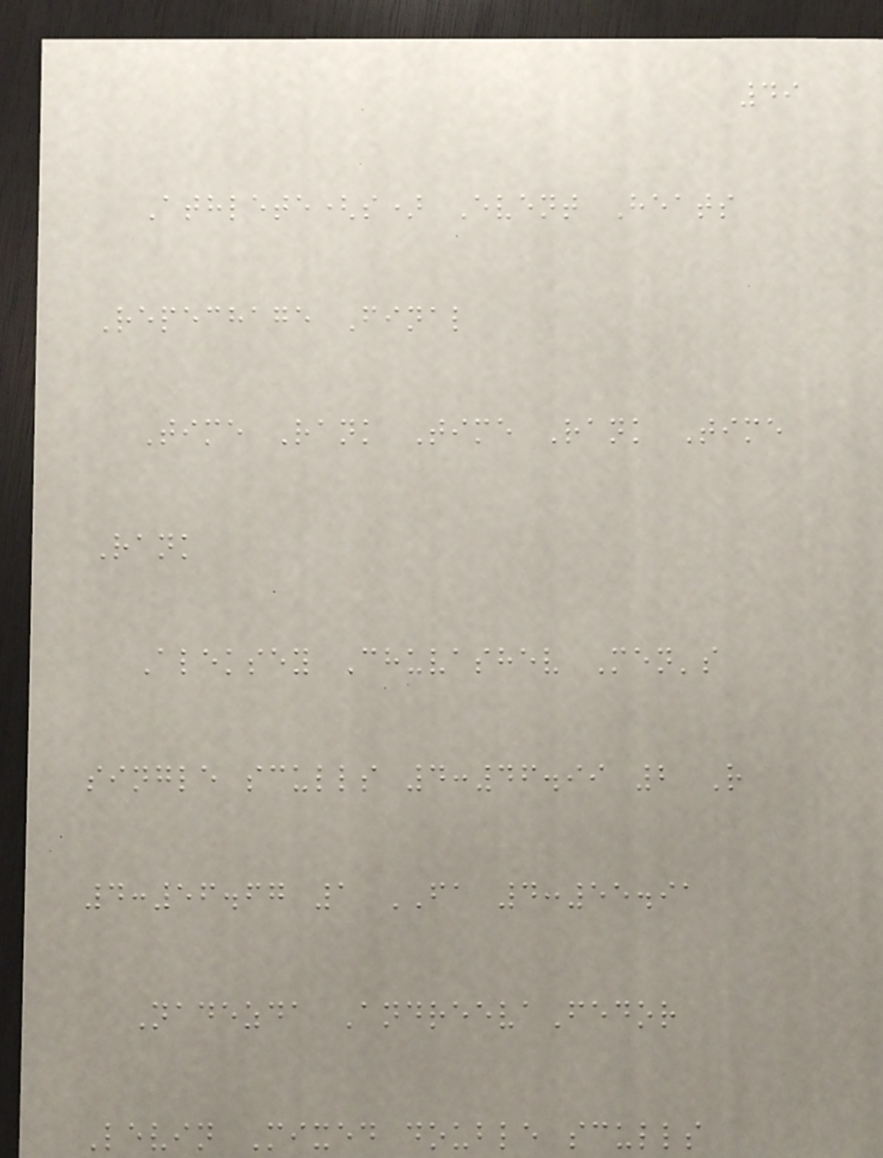49
Athlete(s) Event Heats
Repechage Final
Time Rank Time Rank Time
Rank
Aleksey Chuvashev Men's
single sculls 4:46.99 2 R
4:56.67 1 FA 4:55.91
Nadezda AndreevaFedor
Levin Mixed double sculls
